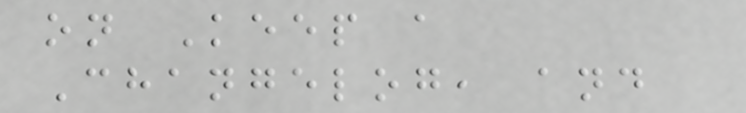on Keep a
Changelog, and
